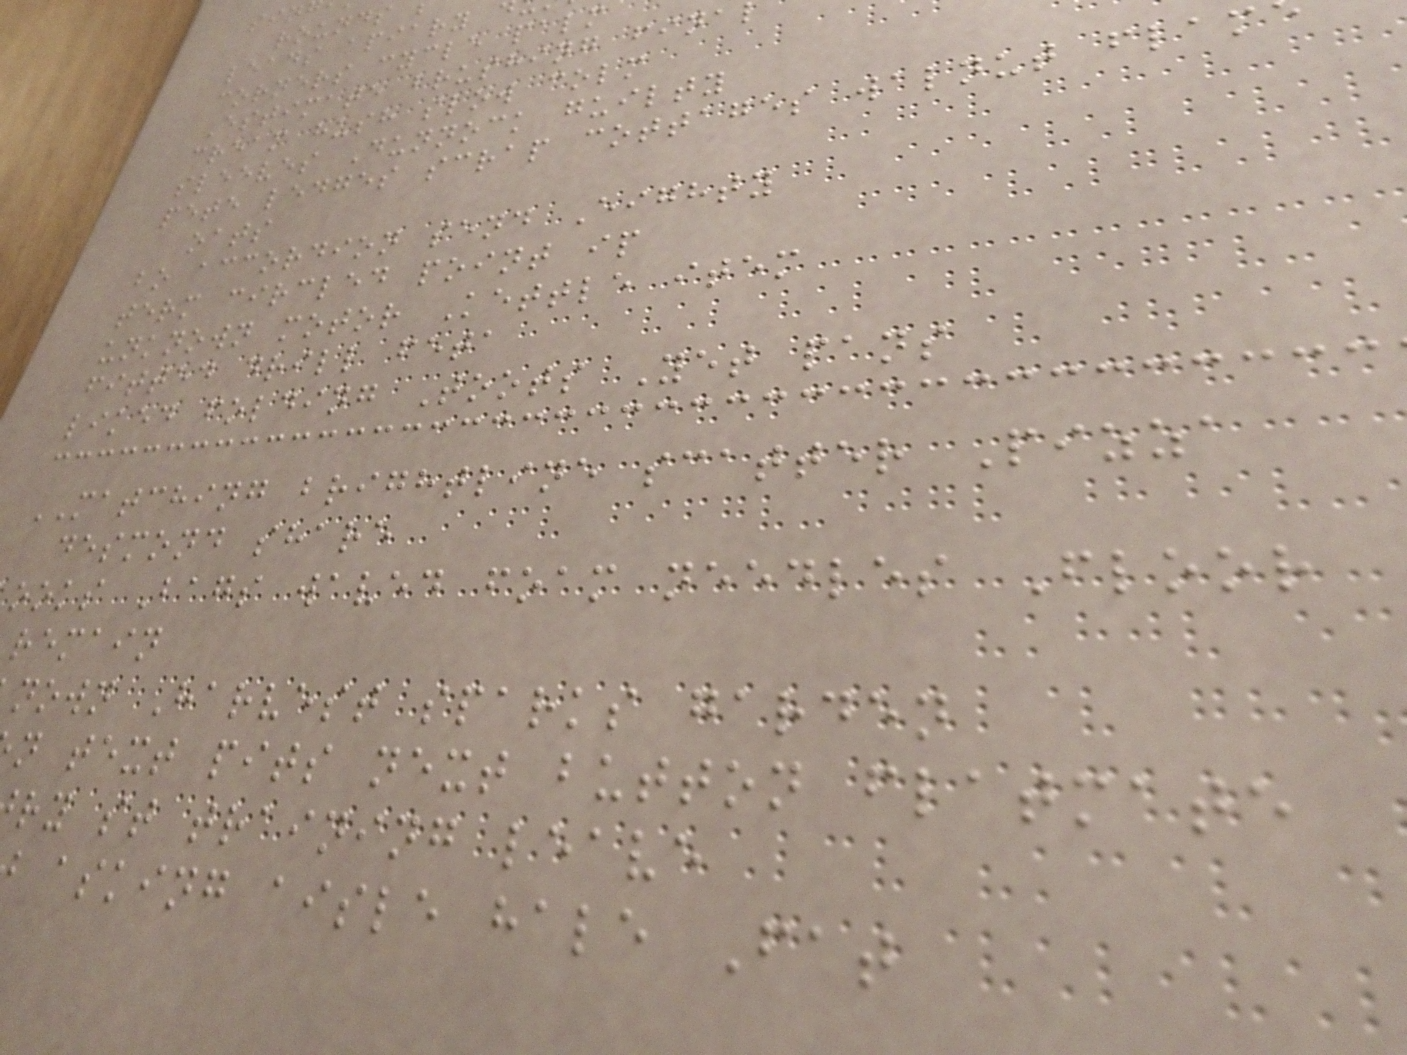rounds
leads apiary
corners cycle palm
Estimate brushing fina
cream hush slow colm
sleeves Dunnock guilty
pete ledges scrap cottages walnut flam
oats
bo accordion send Eighty
term circled point ip
unknown motor Kettle item
fitted drill feta
liked folding Toots Yet pans
MATCHING brightline scatter Pizza
desmond share
ooks Bags waved foam needles Floor
remain
nown Harvest sparks garden
n text pits next button flatmate
ry st training leave
asking aisle hale Fat
